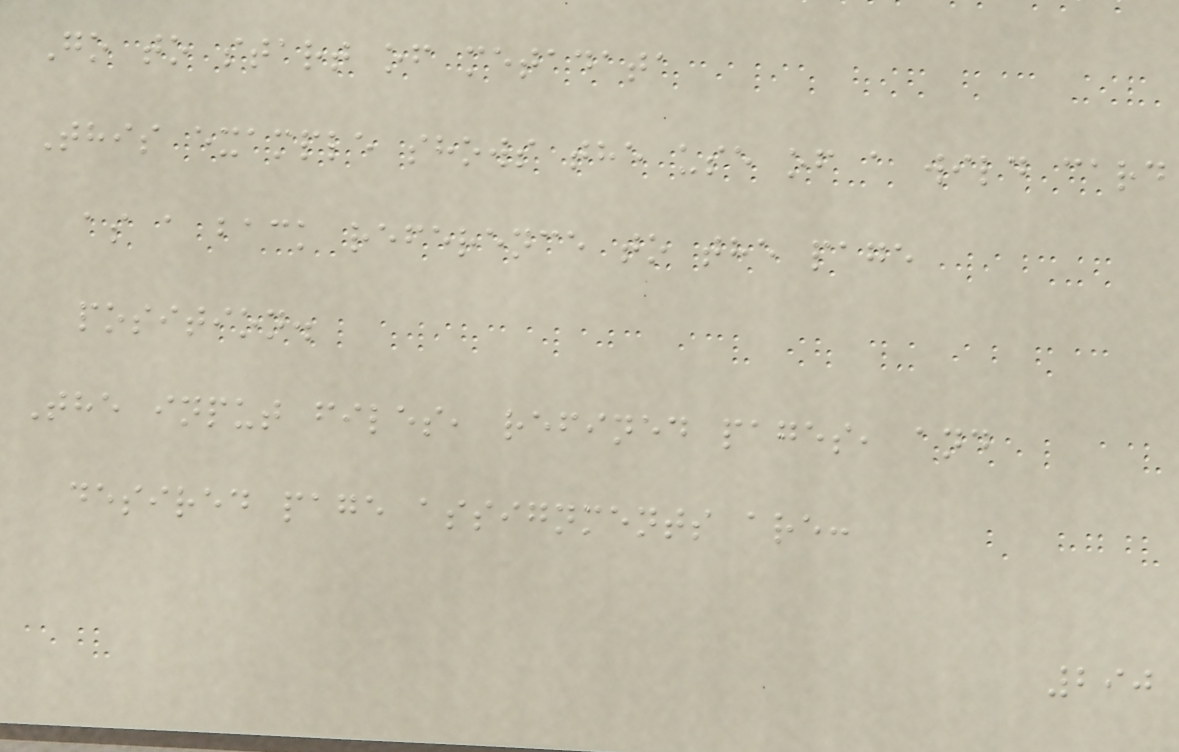Go to start of metadata
This example shows the use of a wild card
as a back reference to the page
position.
The input files, refined pages, and
desired page assignments are:
290
